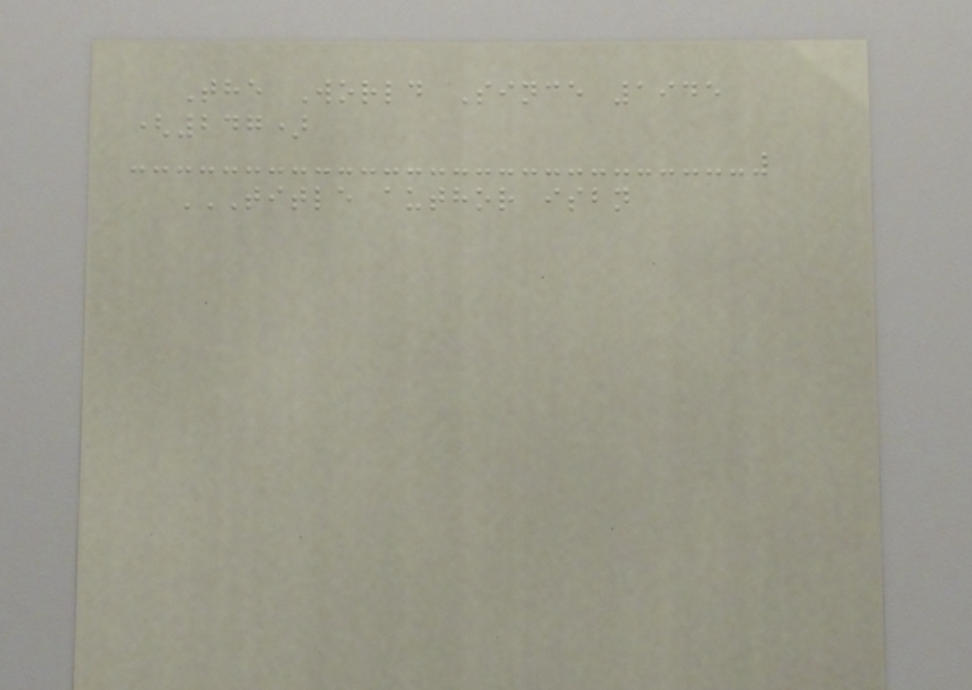The World Since 1945
(247)
TITLE AUTHOR ISBN
